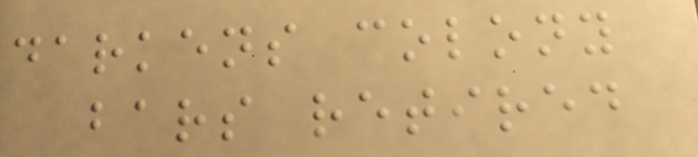darkens colony
bars retired
